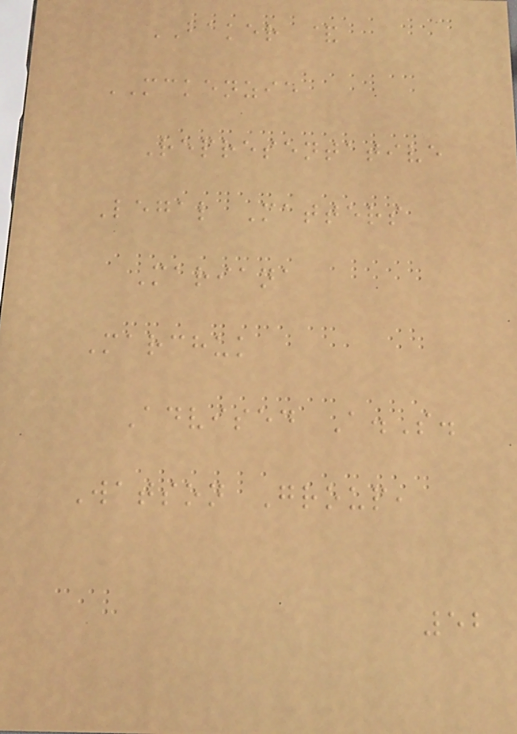BAKER &
MCKENZIE
Representative
Legal Matters
Mariana
Marchuk
Advised A.S.
Watson Group,
52
